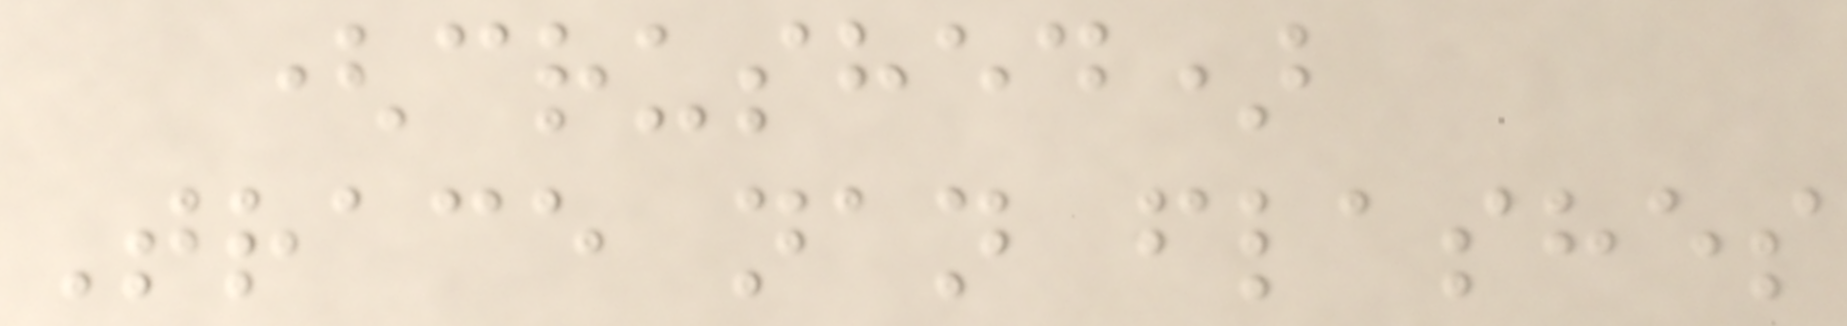(crushed)
Trace nan flashes
